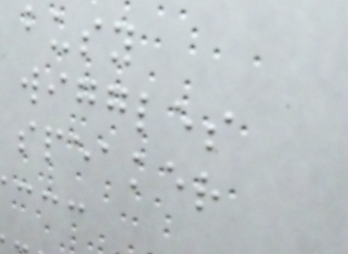busy
wiggles
speaker
